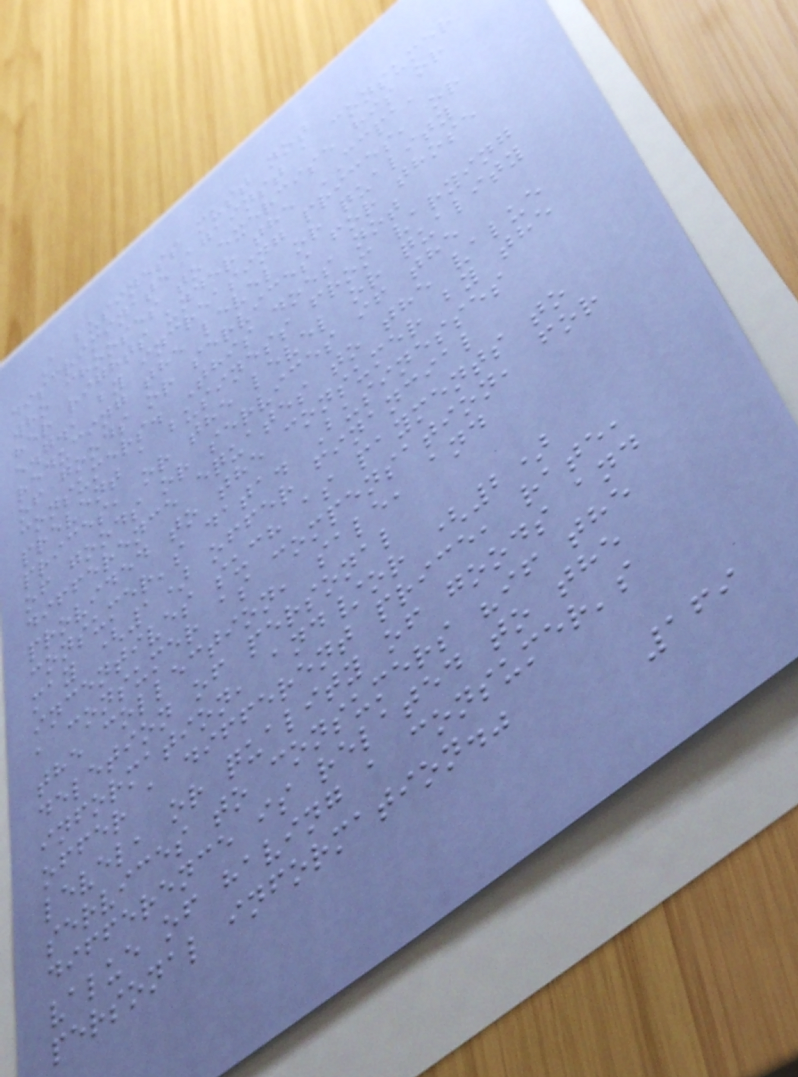A business must not
discriminate against a consumer
who chooses to exercise his or
her rights under the CCPA,
e.g., by increasing prices, or
reducing the level or quality
of goods or services for those
consumers. This does not
prevent a business from varying
prices, or the level or quality
of goods or services if the
difference equates to the value
provided to the consumer by the
consumer's data. Businesses
may (1) offer financial
incentives such as payments to
a consumer as compensation, for
the collection, sale, and
deletion of personal
information, and/or (2)
offer a different price, rate,
level, or quality of goods and
services to consumers "if the
difference is related to the
value of having a consumer's
personal information."
169
